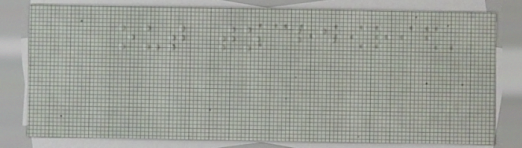out to be
